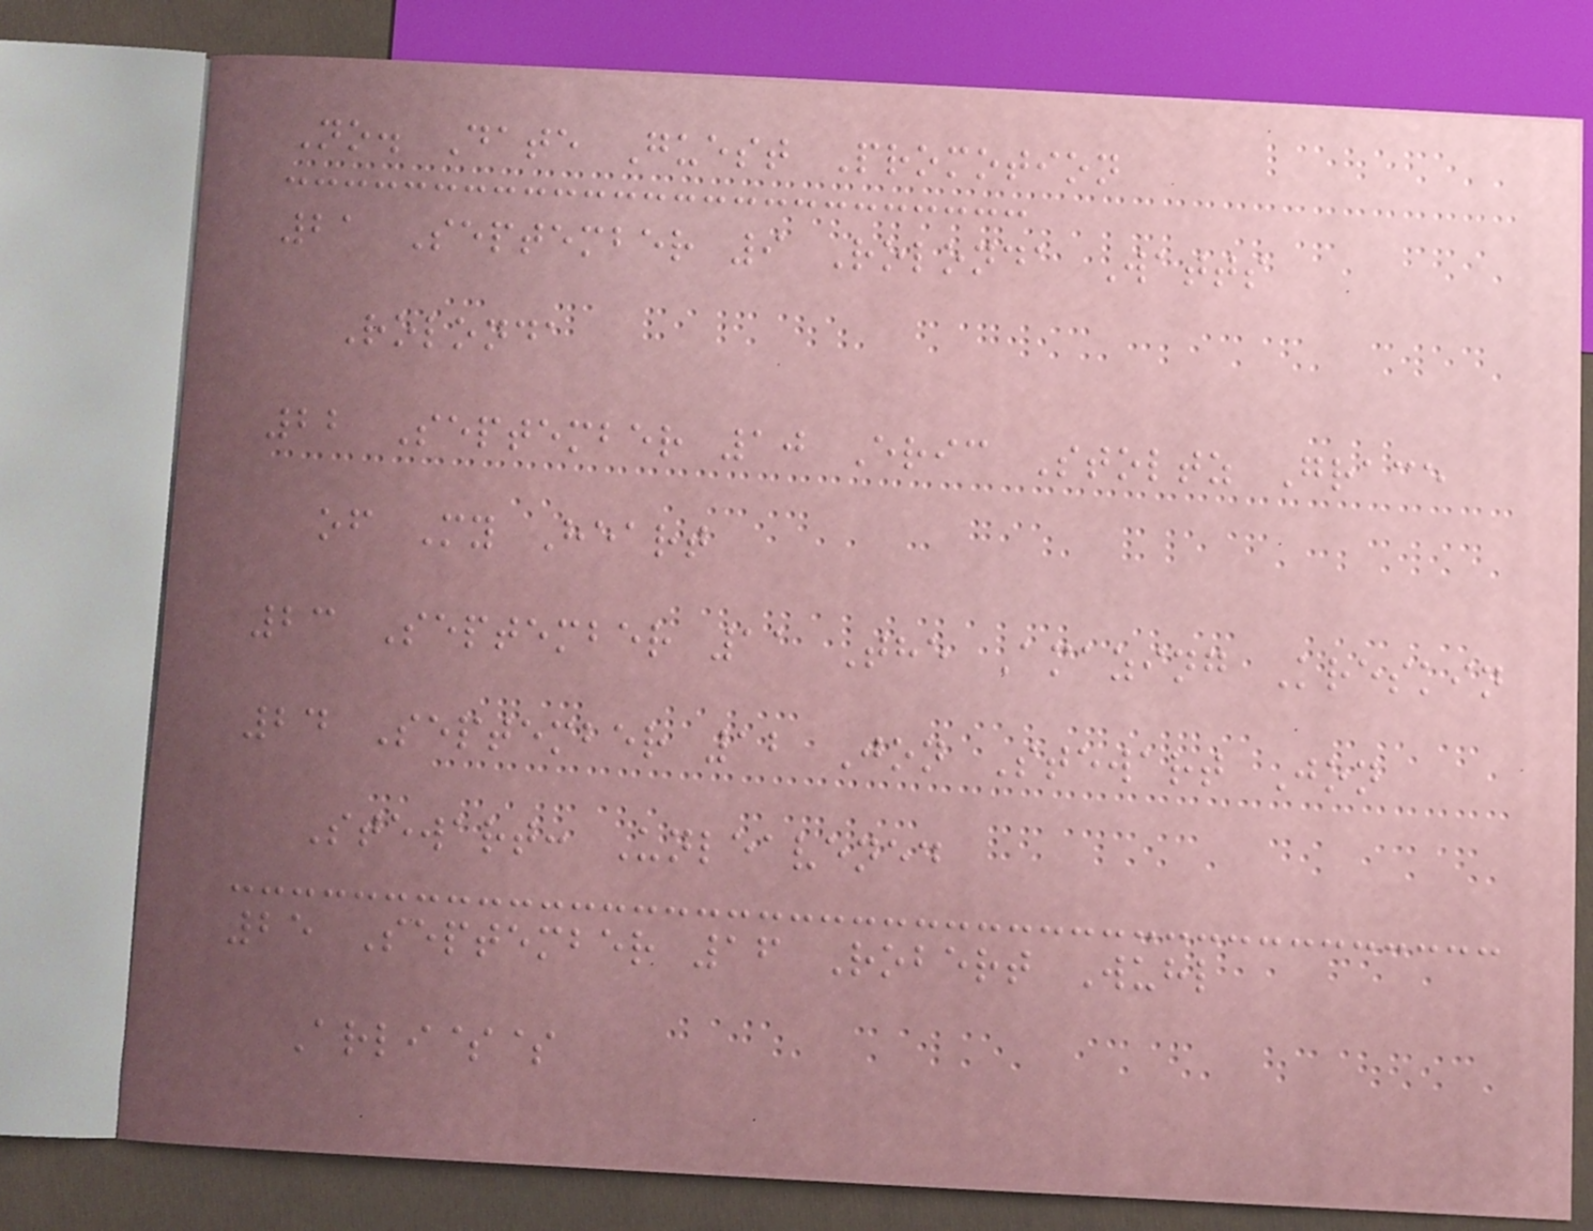No. Date Guest Promotion
21 September 9 Rolonda Watts
Rolonda
22 September 10 Eric Stoltz Grace
of My Heart
23 September 11 The Amazing Kreskin
24 September 12 Jon Stewart Jon
Stewart: Unleavened
25 September 16 Robert Wuhl
Arli$$
